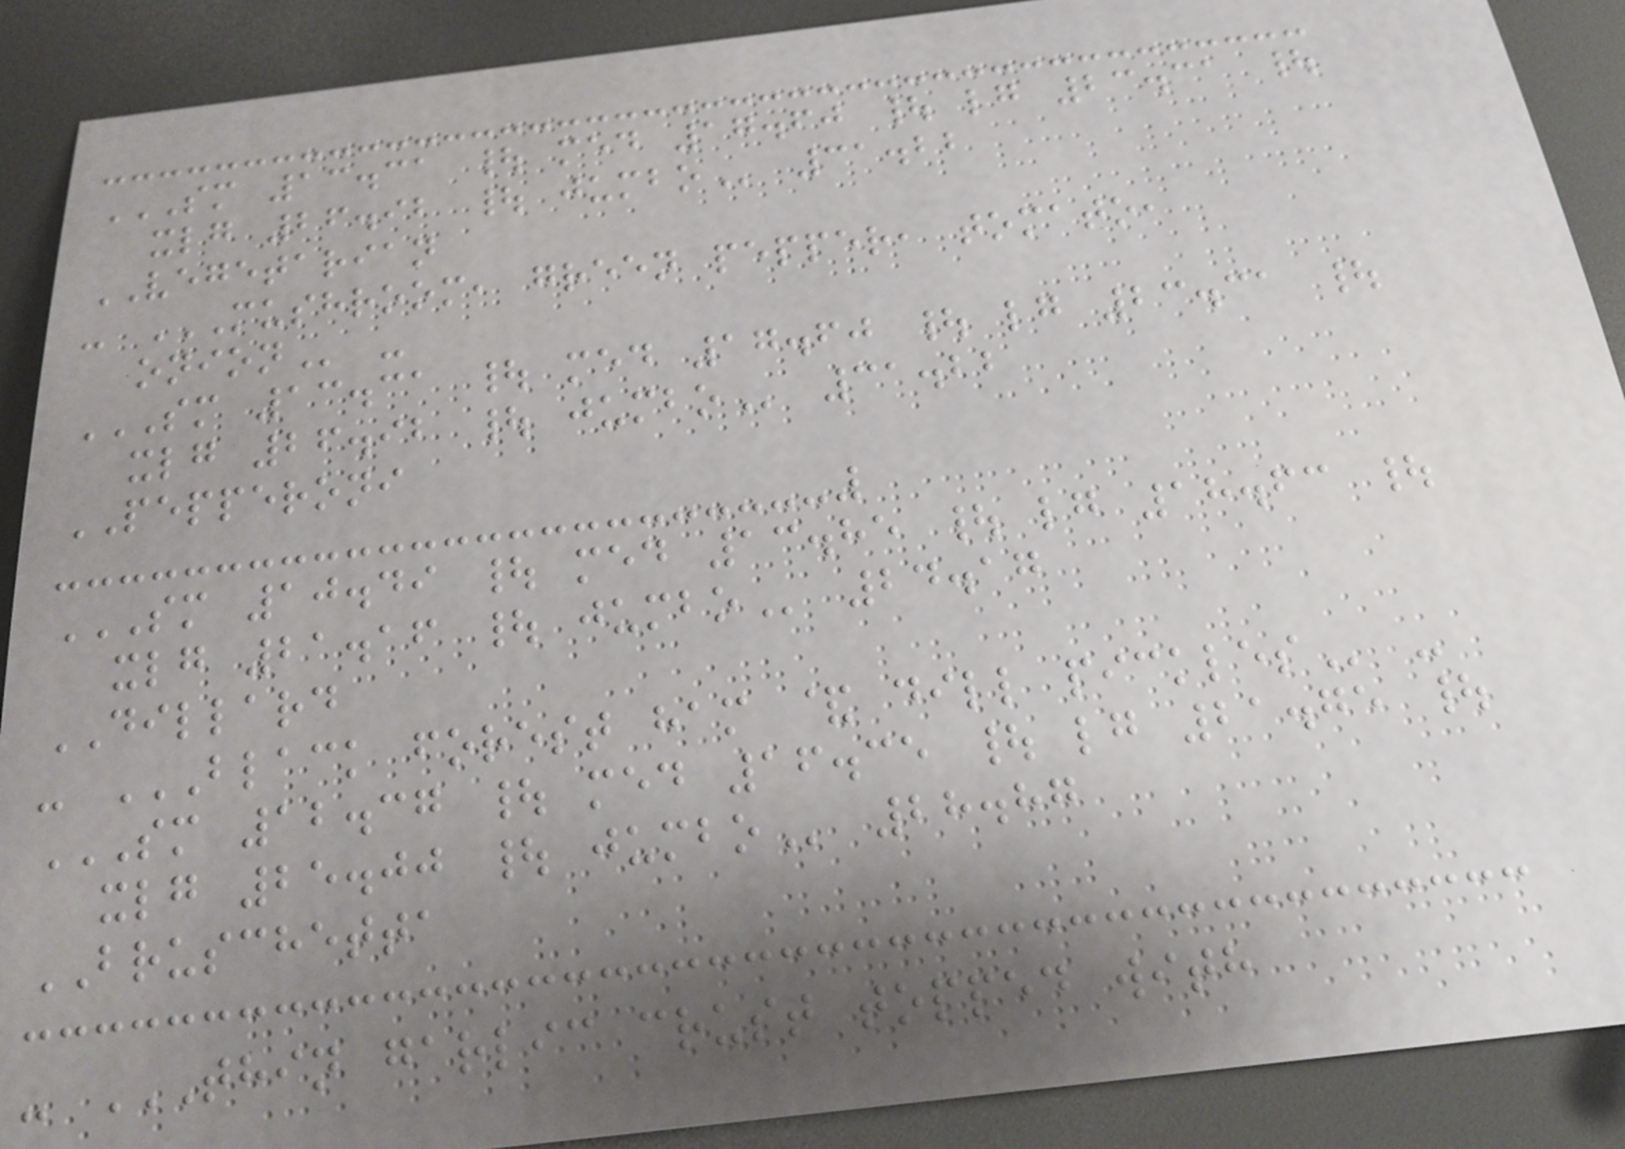SM 13.31 | MED 17.60 | LG 23.31 |
XLG 26.92 | JUMBO 31.22
VEGETARIAN
- MUSHROOM, GREEN PEPPER, TOMATO,
ONION -
SM 13.31 | MED 17.60 | LG 23.31 |
XLG 26.92 | JUMBO 31.22
PEPPERONI
SM 10.49 | MED 13.85 | LG 18.63 |
XLG 21.16 | JUMBO 24.17
DILLARD
- BLACK FOREST HAM & DILL PICKLES -
SM 12.37 | MED 16.35 | LG 21.75 |
XLG 25.00 | JUMBO 28.87
BRUSCHETTA
- THIN GARLIC CRUST TOPPED WITH
